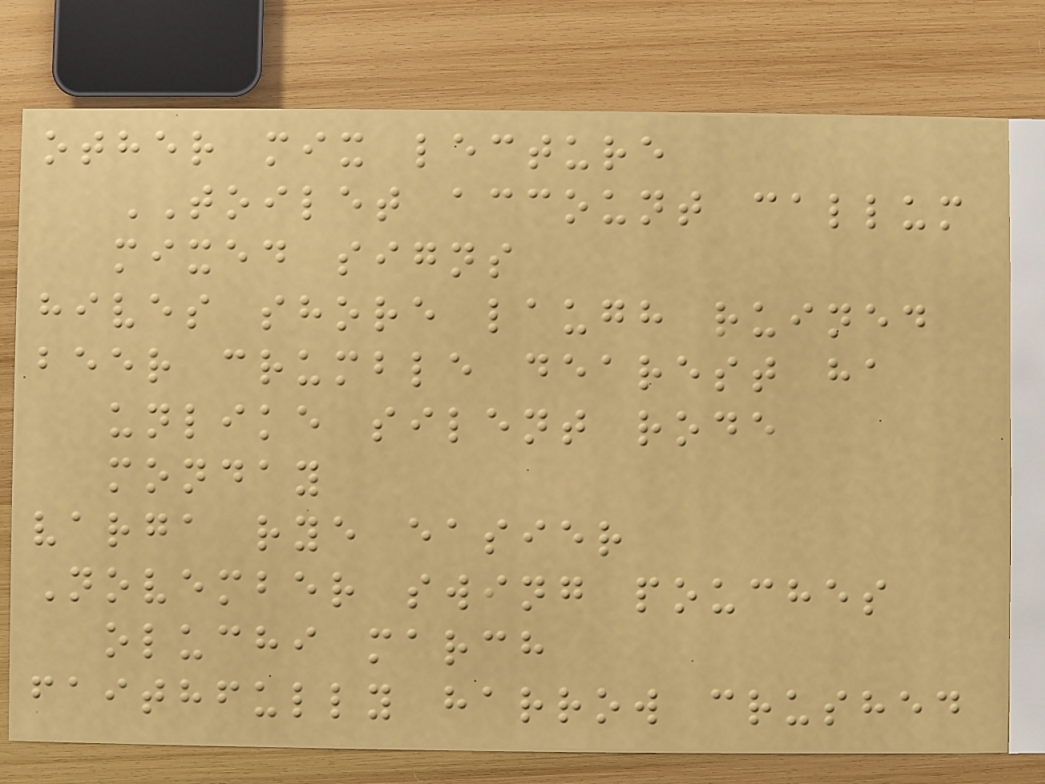other mix lecture
TOILET account callum
mixed signs
hives shore laugh ruined
beer crumble dearest ha
unlike silent rode
monday
varga rye easier
November swing pouches
oluchi march
faithfully harrow crushed
